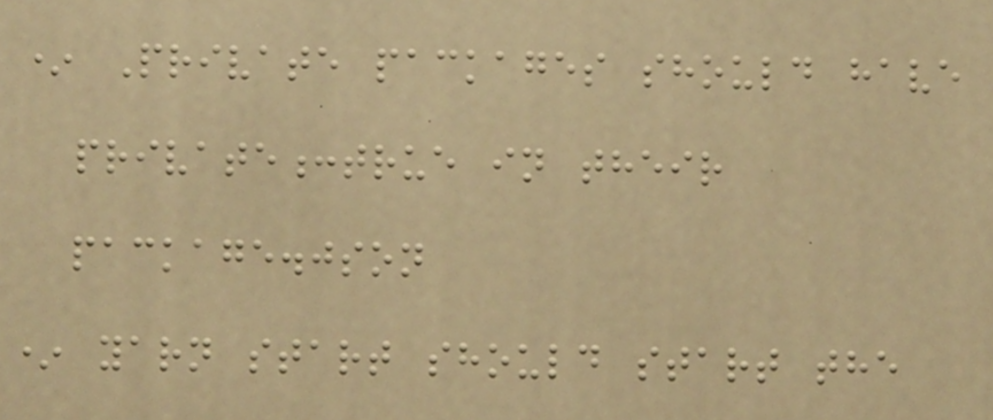* Private packages should have
private:true in their
package.json
* yarn start should start the
